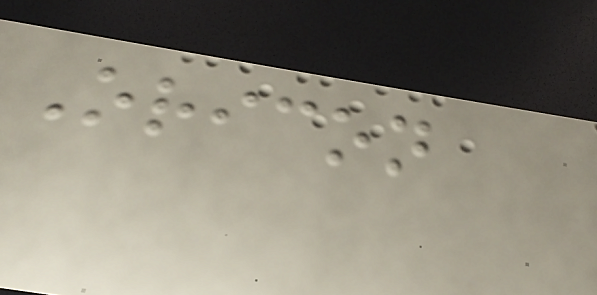Oricon
